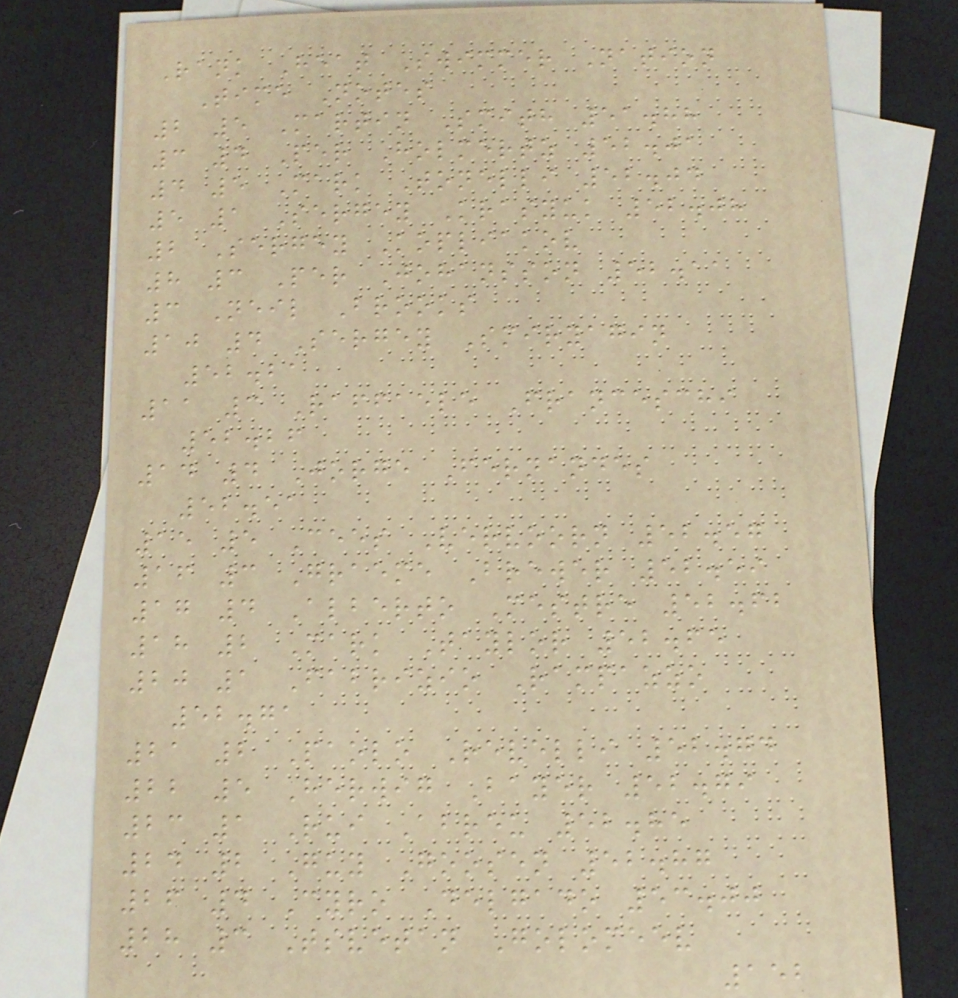Rank Heat Swimmer Nation
Time Notes
2 5 Martin Smith 51.88
3 4 Per Holmertz 52.01
4 5 Mark Tonelli 52.04
5 1 Sergey Krasyuk 52.08
2 Sergey Kopliakov
8 3 Per Johansson 52.11
3 Neil Brooks
10 4 Sergey Smiryagin
52.21
11 3 Raffaele Franceschi
52.26
14 4 Jorge Fernandes
52.51
15 5 Cees Vervoorn 52.57
16 3 Graeme Brewer 52.59
17 4 Alberto Mestre 52.62
18 2 Mark Taylor 52.65
20 1 Fabrizio Rampazzo
52.71
21 2 Paolo Revelli 52.74
22 5 Herwig Bayer 52.79
23 1 Rui Abreu 52.85
24 2 Guy Goosen 52.87
26 4 Cyro Delgado 53.00
28 3 Tsvetan Golomeev
152
